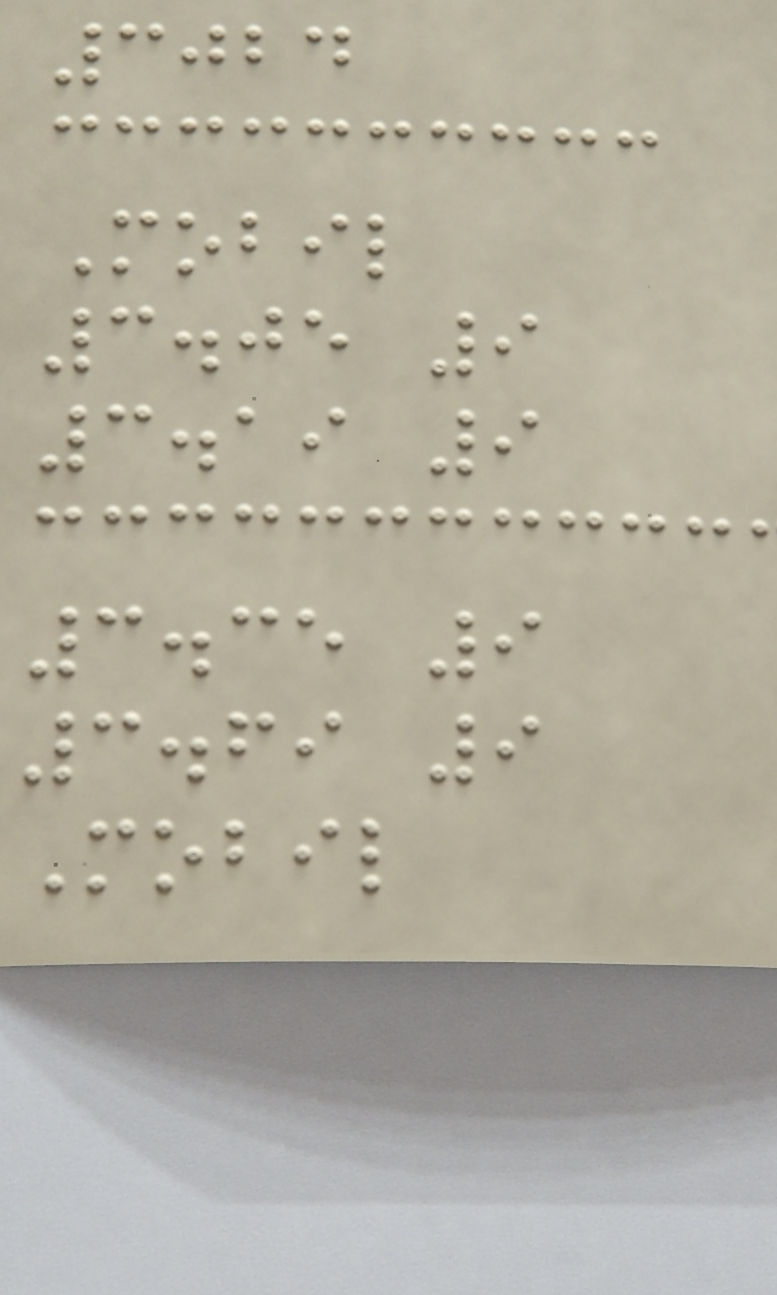3024
Mobil
3.05 9
3.19 9
3.35 9
3.69 9
Mobil
